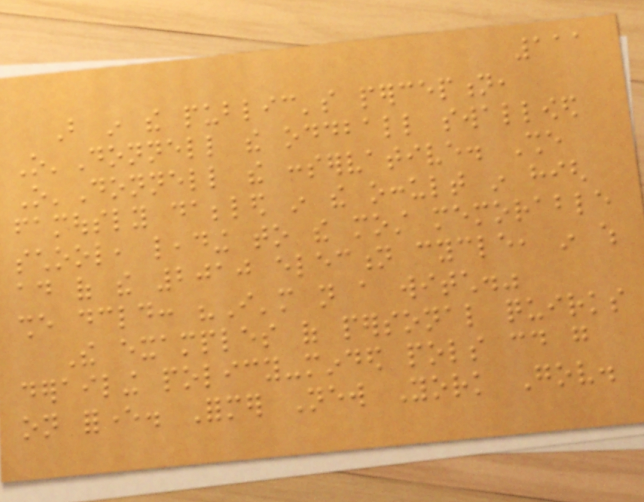111
But in the public's perception,
O'Donnell the oddball swallowed
O'Donnell the conservative. She
famously dabbled in the occult in high
school, leading to the most memorable
ad of the 2010 election cycle, in which
she declared: "I'm not a witch."
The examples of personal quirks
derailing policy-minded pols could go
on forever. Former New York Gov.
